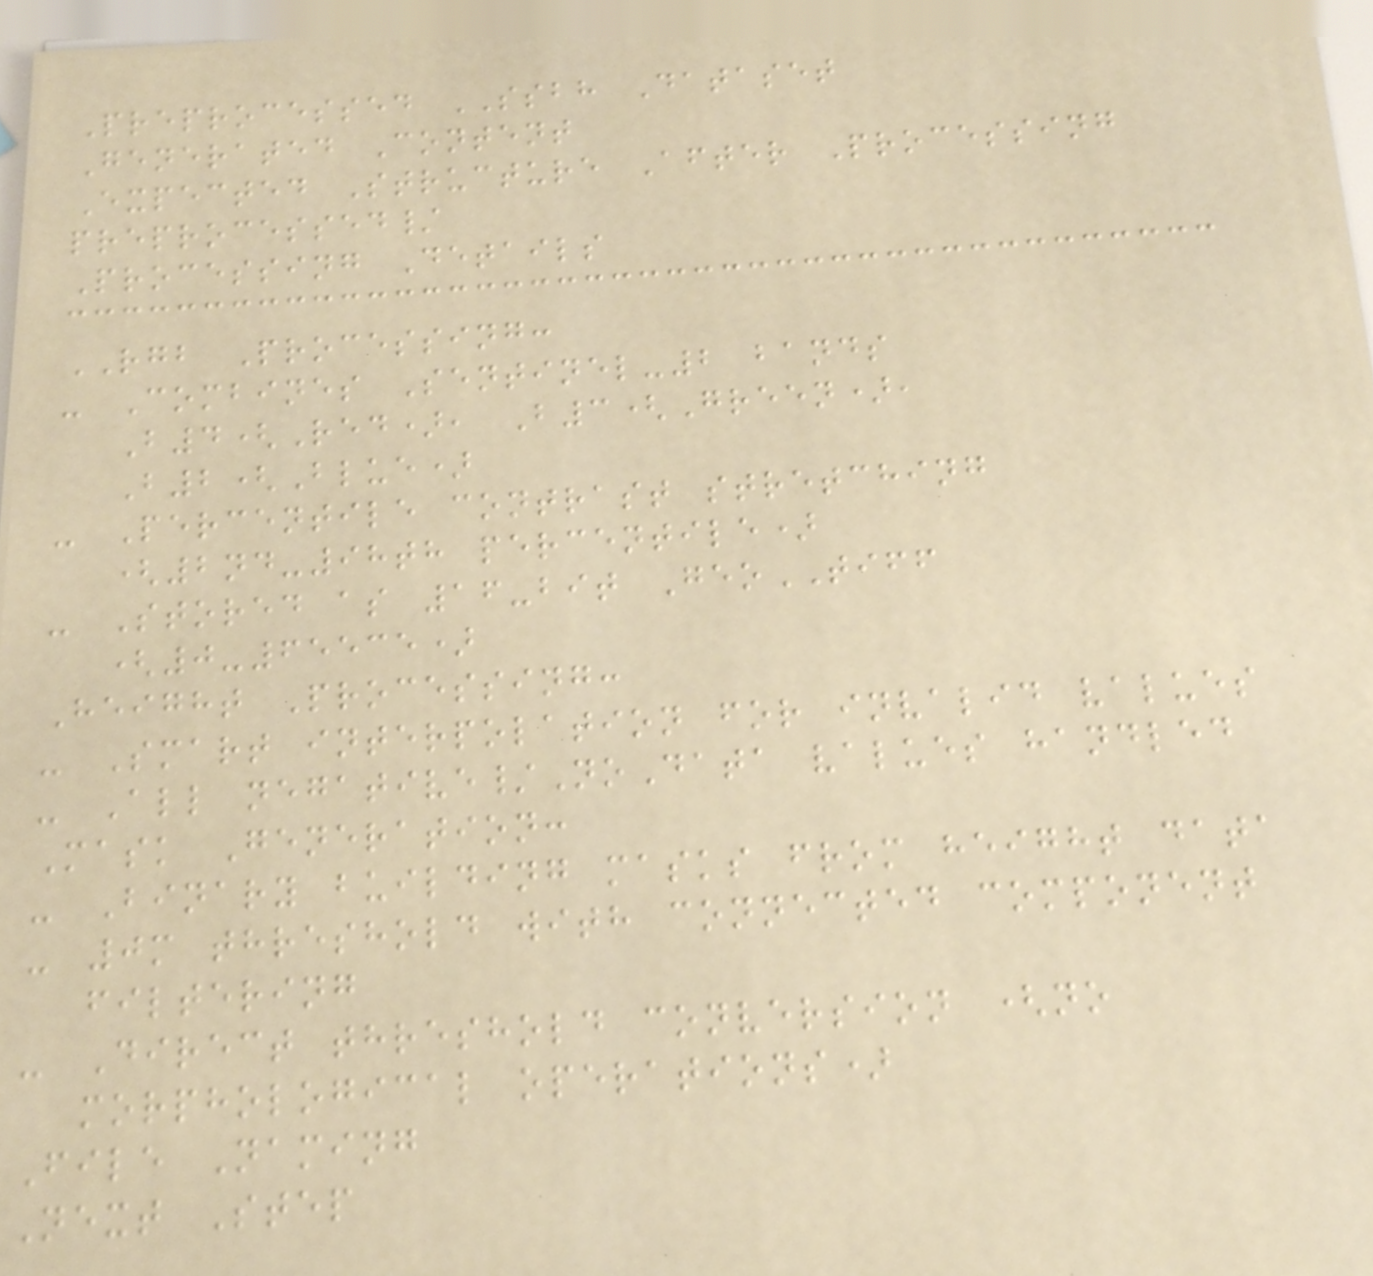Preprocessed SSBH Dataset
Generated Content
Expected Structure After Processing
preprocessed/
Processing Details
RGB Processing:
- Combines Sentinel-2 bands
B4(Red), B3(Green),
B2(Blue)
- Percentile contrast stretching
(2nd-98th percentile)
- Stored as 16-bit GeoTIFF
(0-65535)
Height Processing:
- Smart interpolation for invalid values
- All negative/NoData values handled
Mask Generation:
- Binary building masks from height data
- 0m threshold with connected component
filtering
- Direct threshold conversion (no
morphological operations)
File Naming
Next Step
